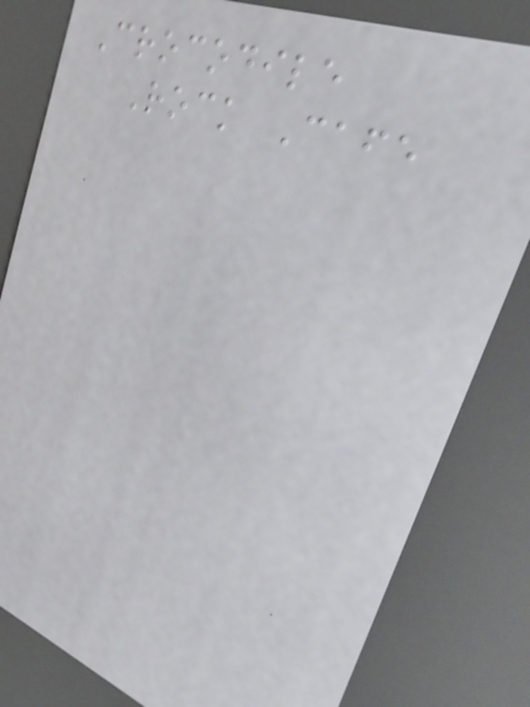Crocodile
Rock Cafe
